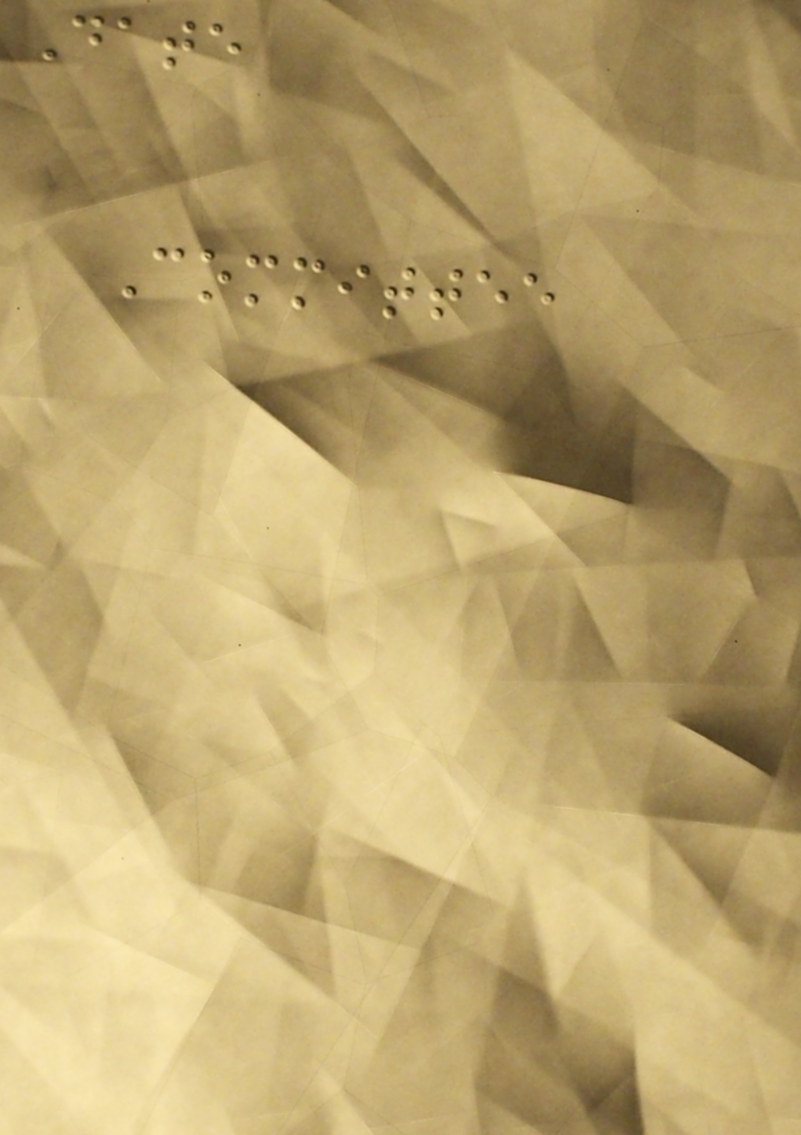Date
Committee
